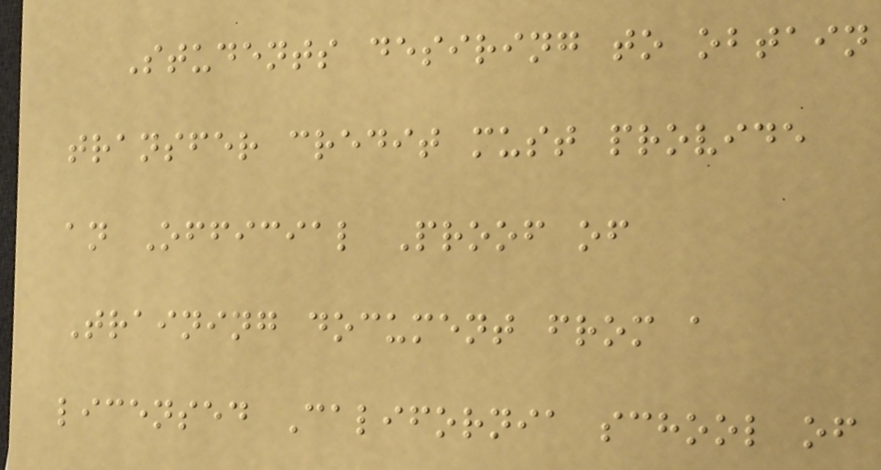Students desiring to obtain
transfer credit must provide
an Official Proof of
Training document from a
licensed California school of
